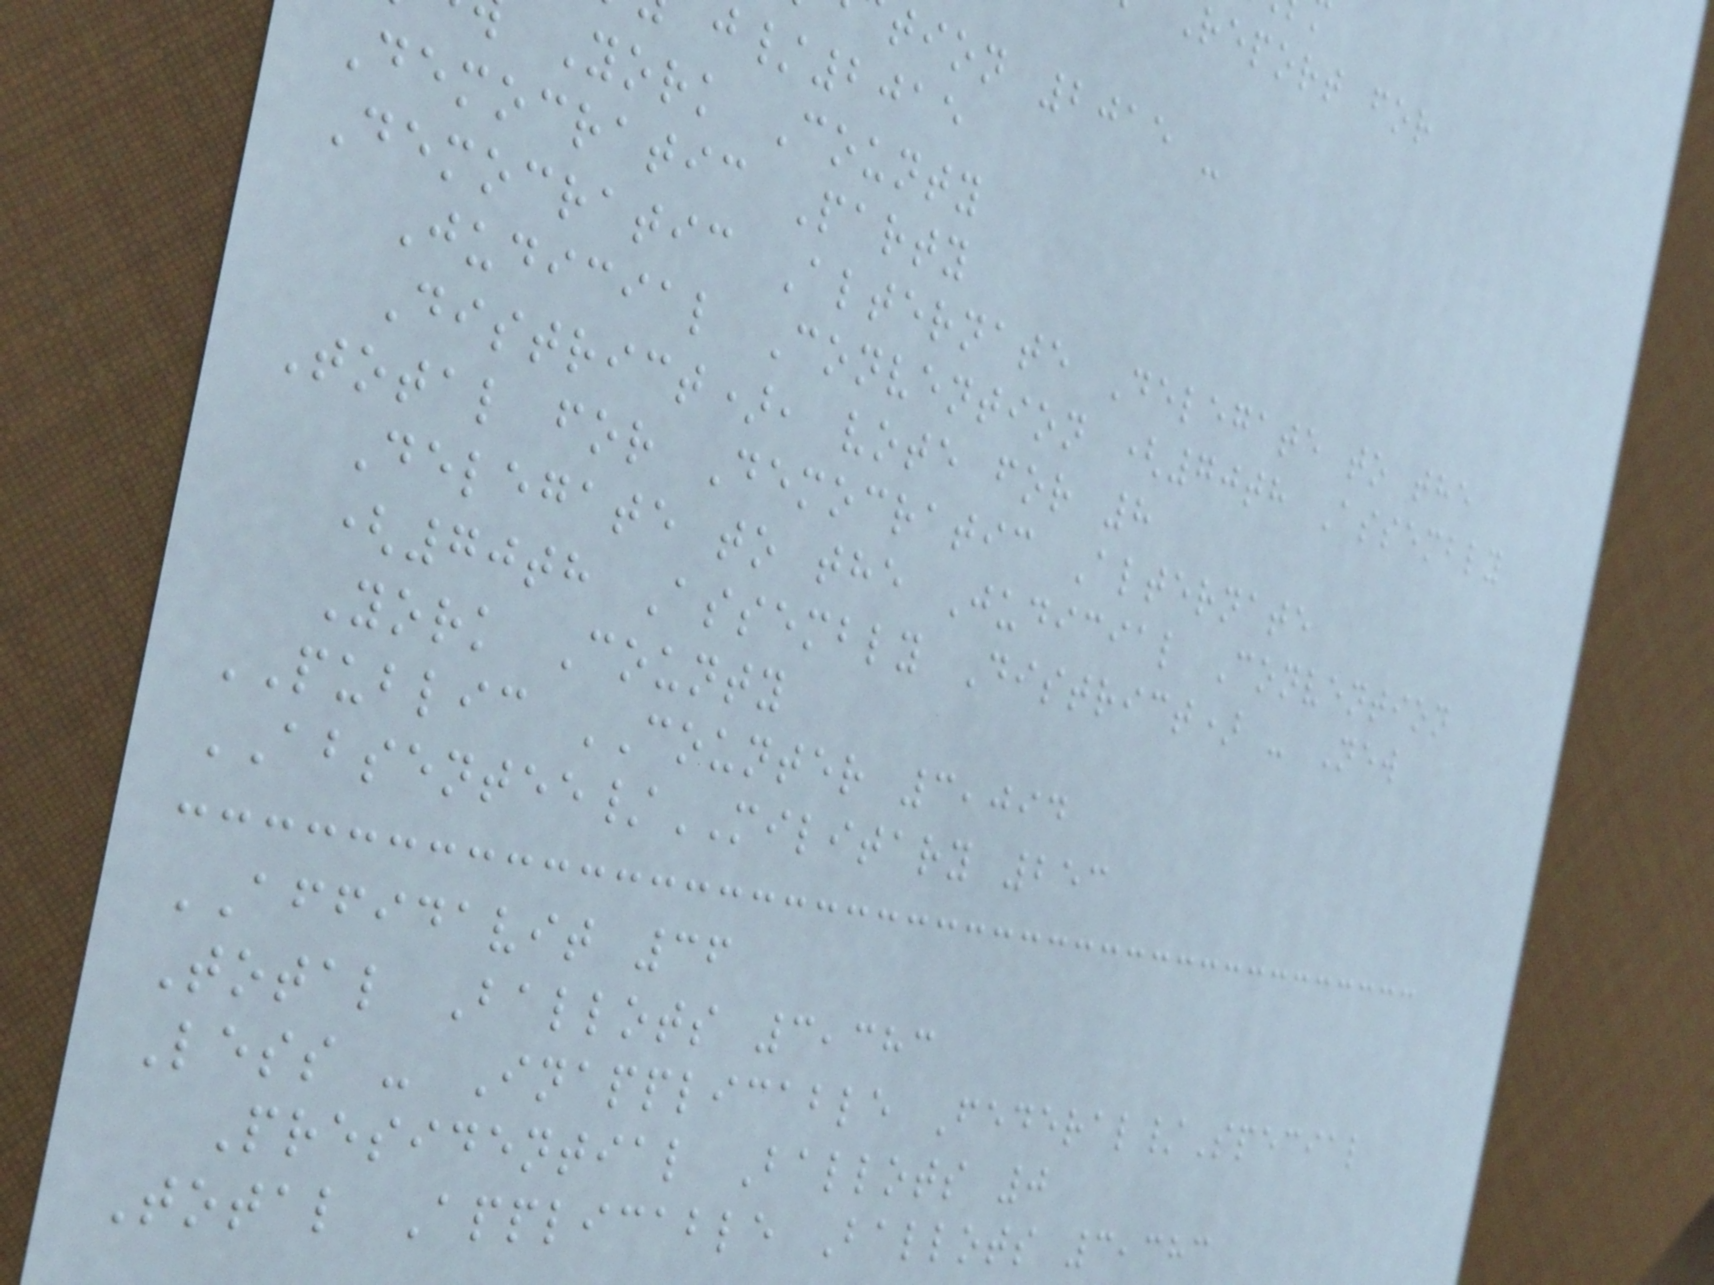report for
tion 2015 -
/2015
York County
Democratic Party
Democratic Alternate Delegate to the
Judicial Convention (70th Assembly
District), vote for 8
Total for Democratic Alternate
Delegate to the Judicial Convention
(70th Assembly District) - New
York County
PUBLIC COUNTER 3,094
ABSENTEE/MILITARY 253
AFFIDAVIT 36
Total Ballots 3,383
Less - Inapplicable Federal/Special
Presidential Ballots 0
Total Applicable Ballots 3,383
